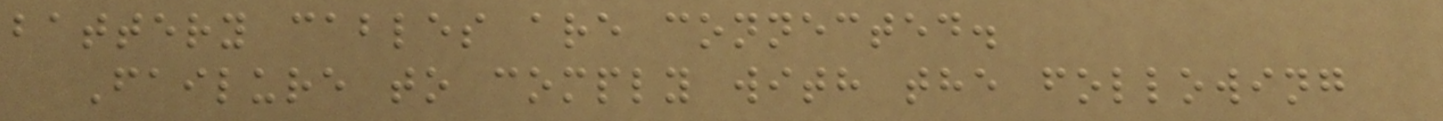battery cables are connected.
Failure to comply with the following
